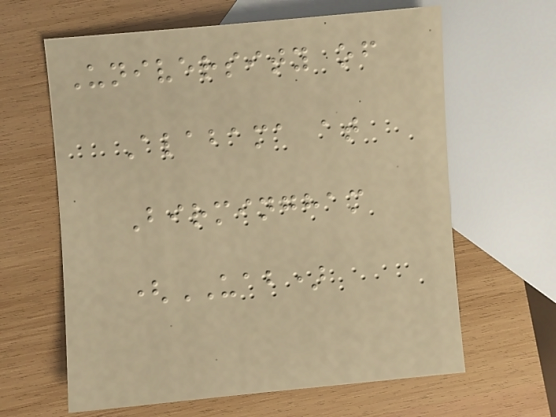University of
Alabama at
Birmingham
(UAB)
